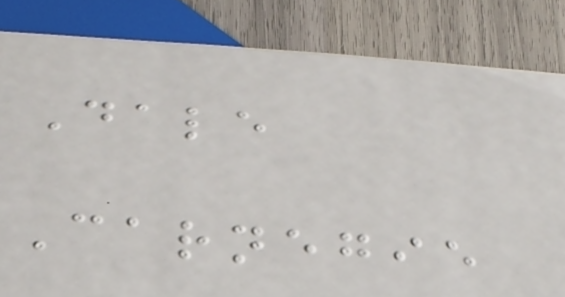Dale
Carnegie
